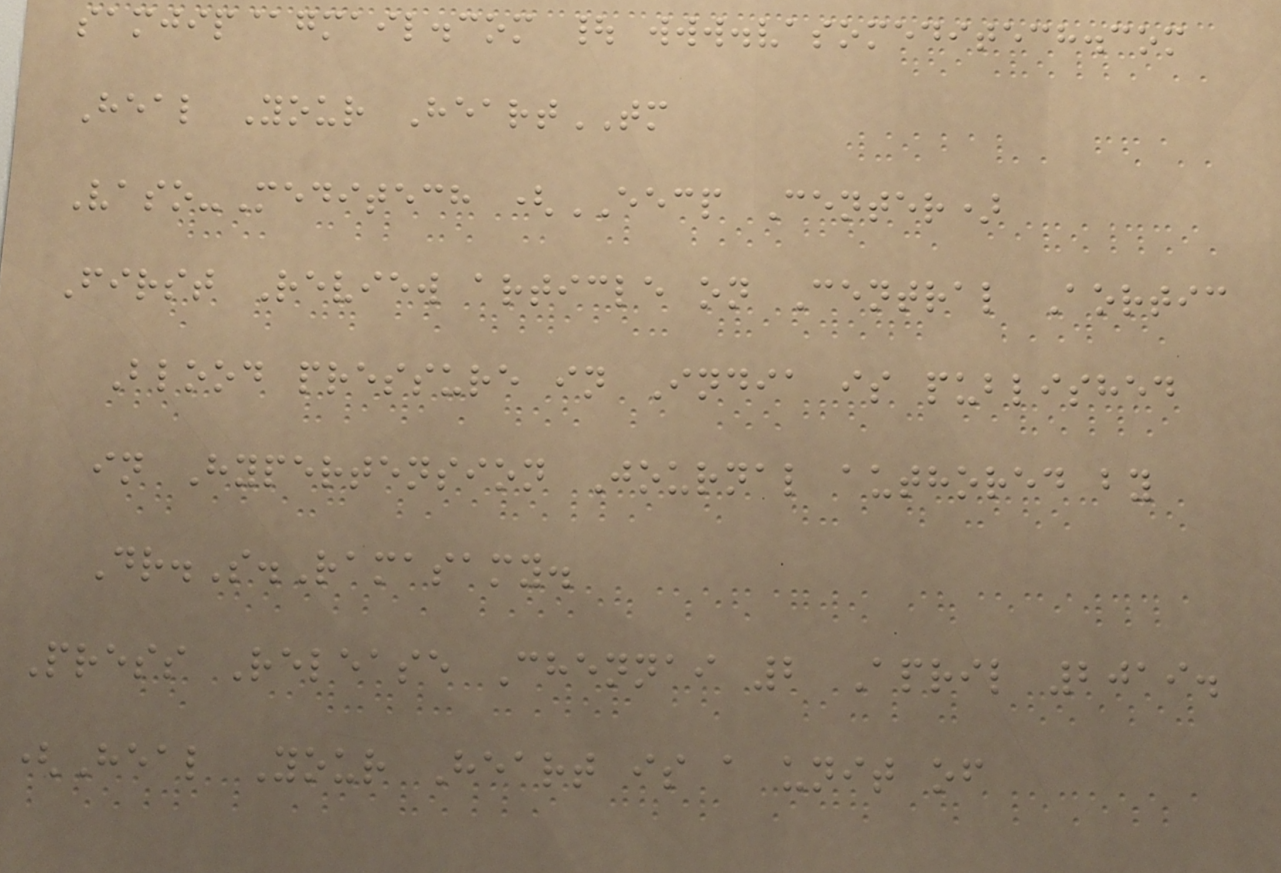samjip@gmail.com | www.vasomeditech.com
Heal Your HeartTM
Vaso-Meditech (EECP Center)
First Review article on Central Aortic
Blood pressure in India is published
in Hypertension Journal authored by
Dr.S.Ramasamy.
Press Release Chennai 2 April 2019.
(Heal Your Heart is a unit of
